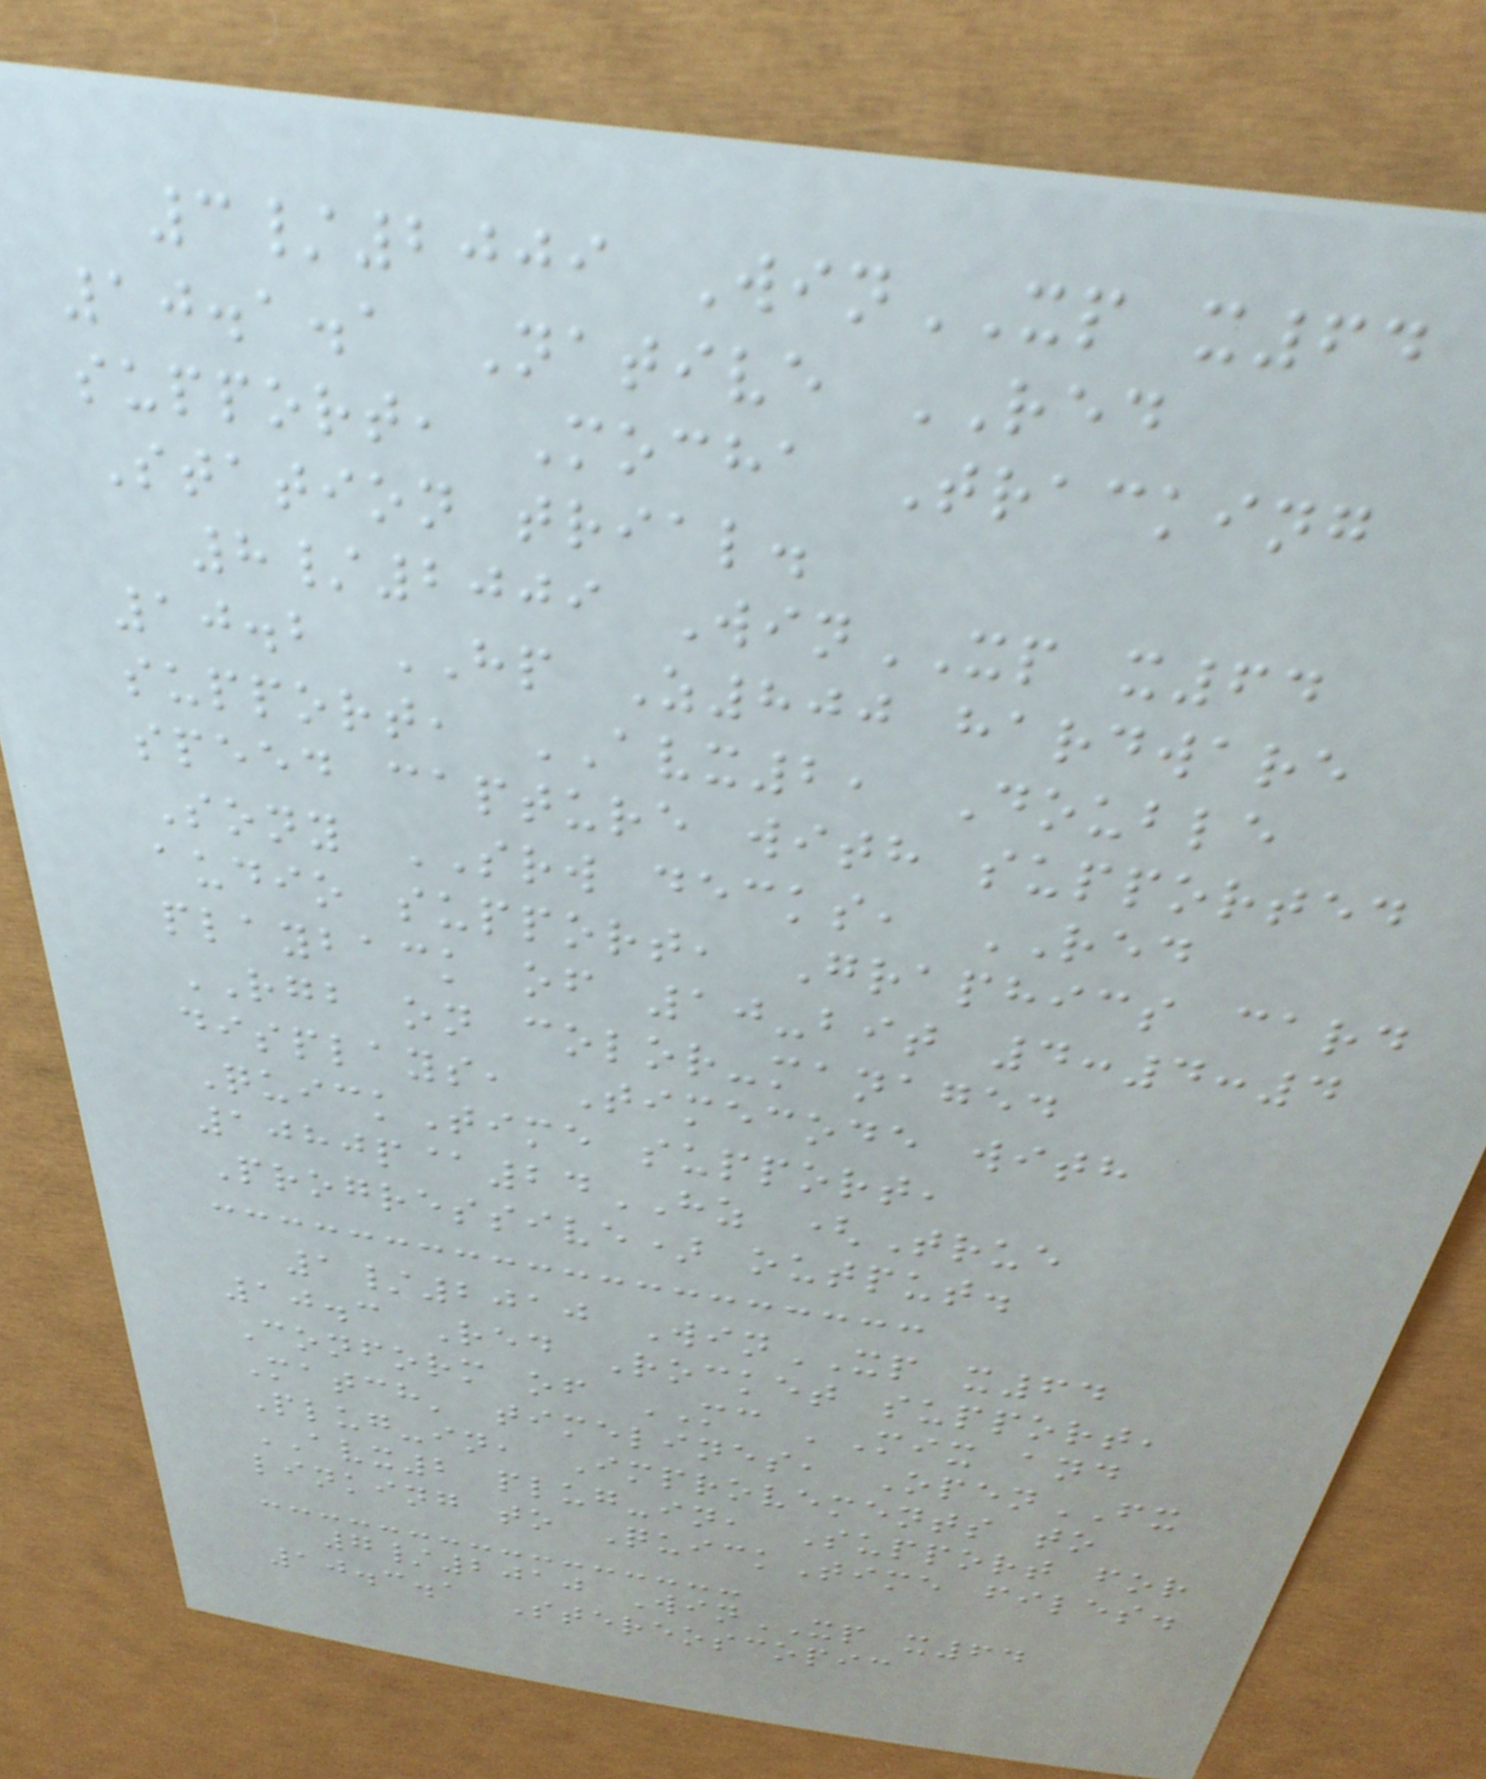3/2009 WinXP x64
10.1.1 Native RED
support, Mocha Tracking
Station trial.
8/2009 WinXP x64
10.2 HP Z800 hardware
support, AVX2, Double
speed capture with supported
Sony SRW decks, RED
audio support, Graphics card
playback of 10-bit 4:4:4
RGB on color-managed
displays, Timecode with
QuickTime support,
1080p@24HZ (True
Progressive) output.
1/2010 WinXP x64
10.3 Red Rocket support,
Conform of MC 'Mix and
Match' timelines, OpenFX
Plug-in, Improvements to
AVX2 plug-in, Support for
linking to QuickTime files.
7/2010 WinXP x64
10.3.1 Stereoscopic
